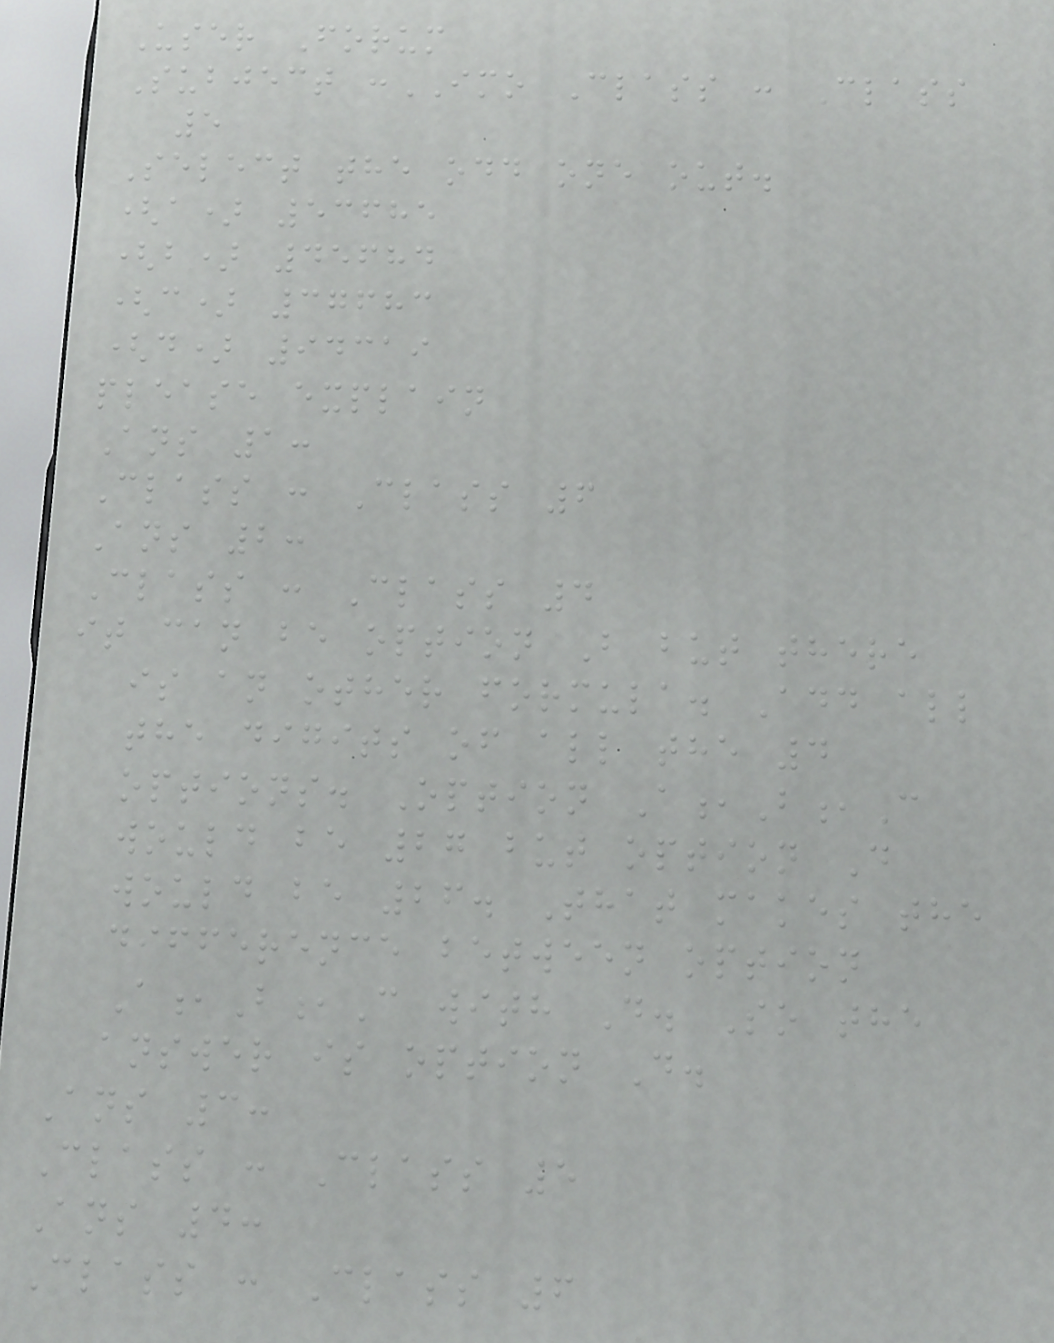User Forum
Subject :IMO Class : Class
5
Select the odd one out.
(a) 53685
(b) 45684
(c) 37683
(d) 94319
please explain
Ans 1:
Class : Class 6
Ans 2:
Class : Class 4
it can be option B but there
is an other formula. Add all
the digits of all the 4
options. Option A,B,C
would be 27 but option D
would be 26. That makes the
difference between option
A,B,C with D. So the
answer is option D.
Ans 3:
Class : Class 5
Ans 4:
Class : Class 6
